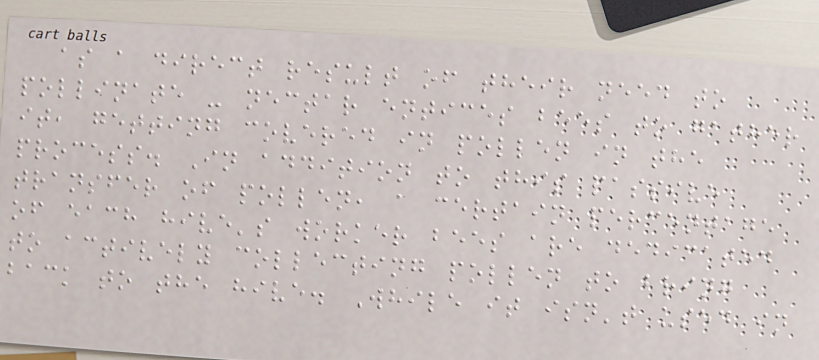as a direct result of their need to
pollinate - nectar entices bees to gather
it, getting covered in pollen in the
process. In addition to this passive
transfer of pollen, a certain percentage
of each hive's worker bees are dedicated
to actively collecting pollen to bring
back to the hive. While it isn't used in
